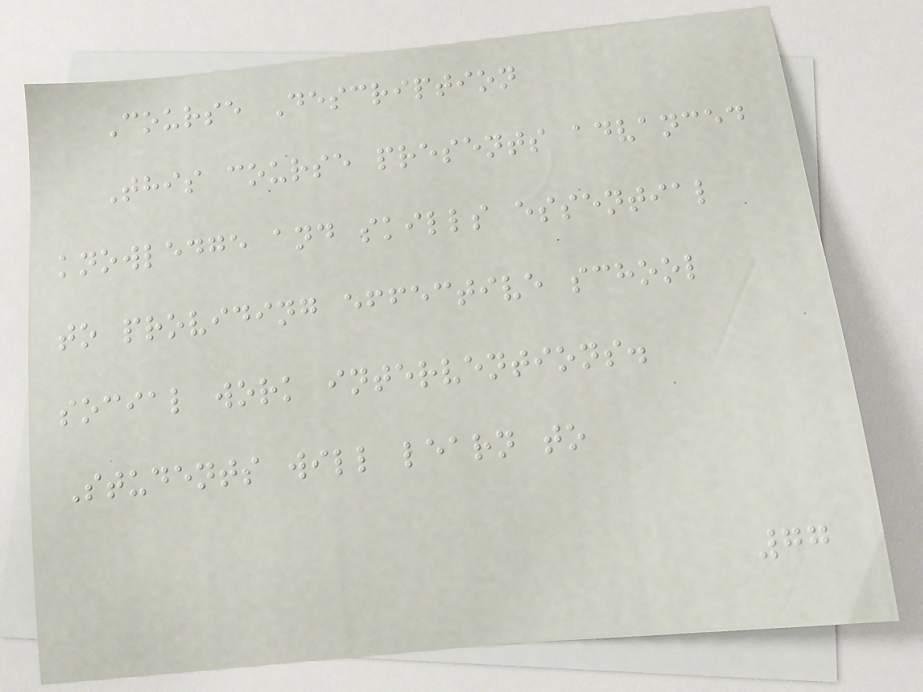Course Description
This course presents advanced
knowledge and skills essential
to providing effective school
social work interventions.
Students will learn to
77
